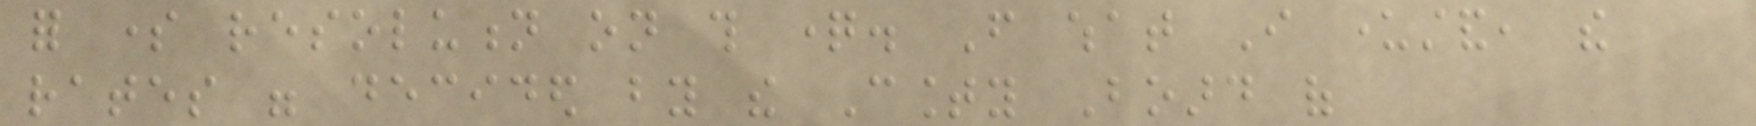for some resolution on this question. From what I understand, the
rates were decided by the County Board of
